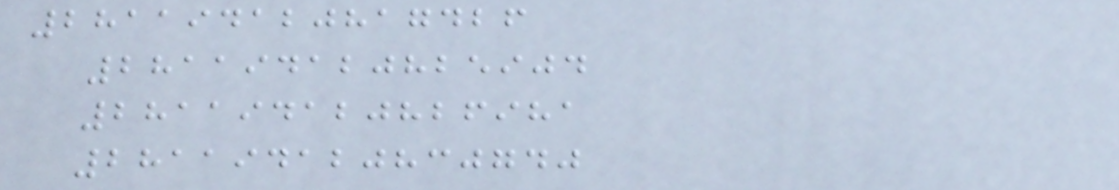281194120817426
281194120825904
281194120826981
281194120830740
